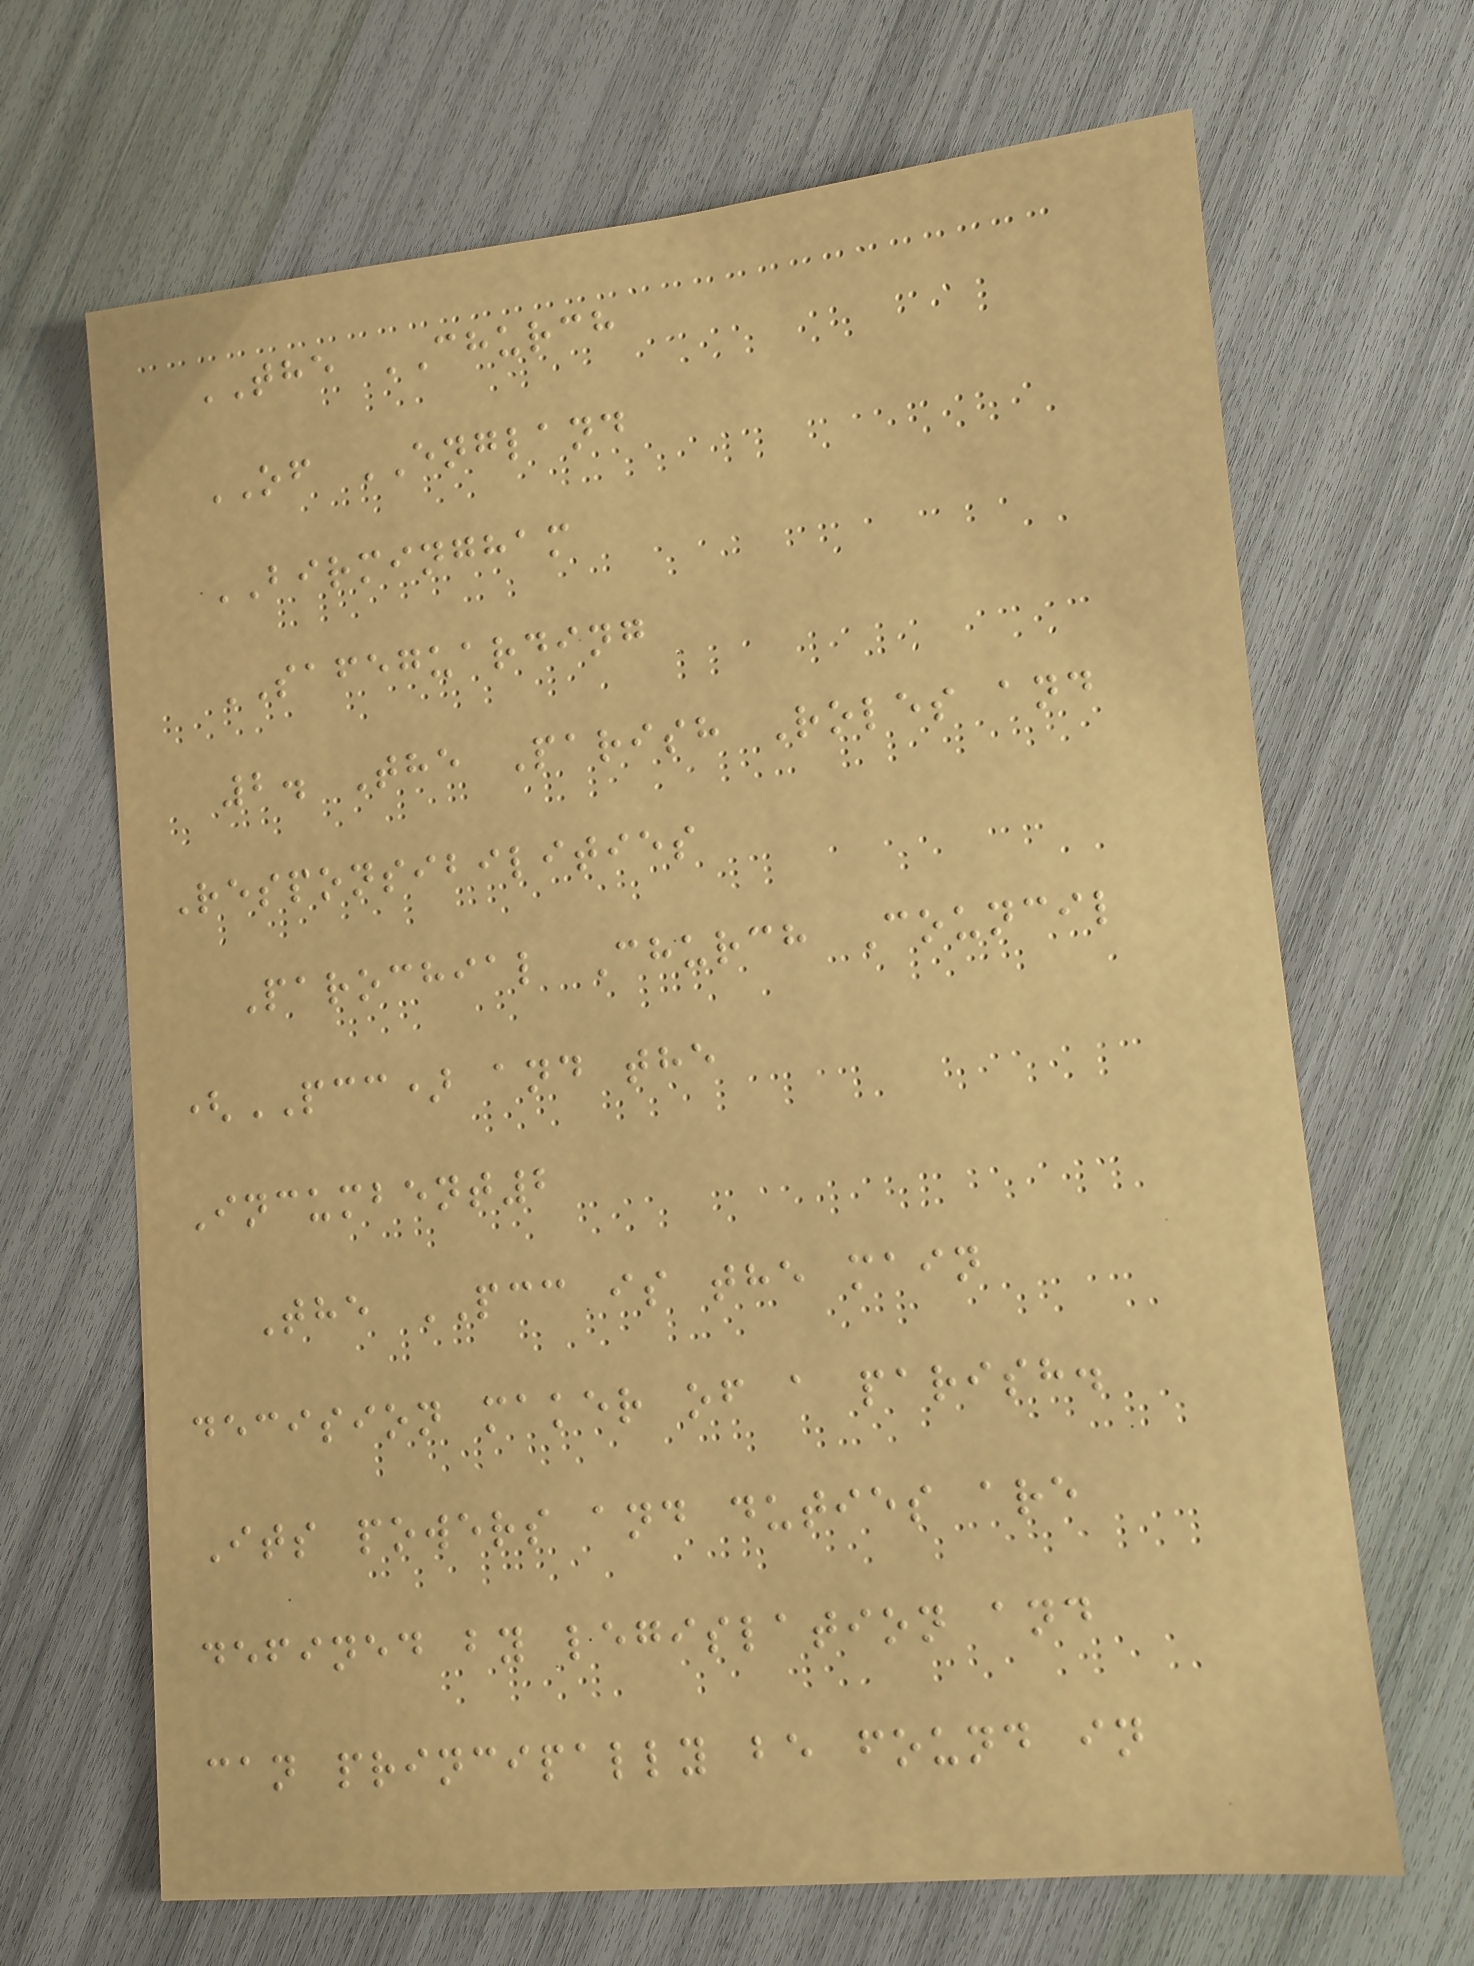THE CHURCH
OF ENGLAND
BIRMINGHAM
SAFEGUARDING
2. The Parish Roles and
Responsibilities
Parochial Church Council
(PCC) and the
Incumbent2
The PCC is the main
decision maker of a parish.
Its powers and duties are
defined by legislation and
can principally be found in
